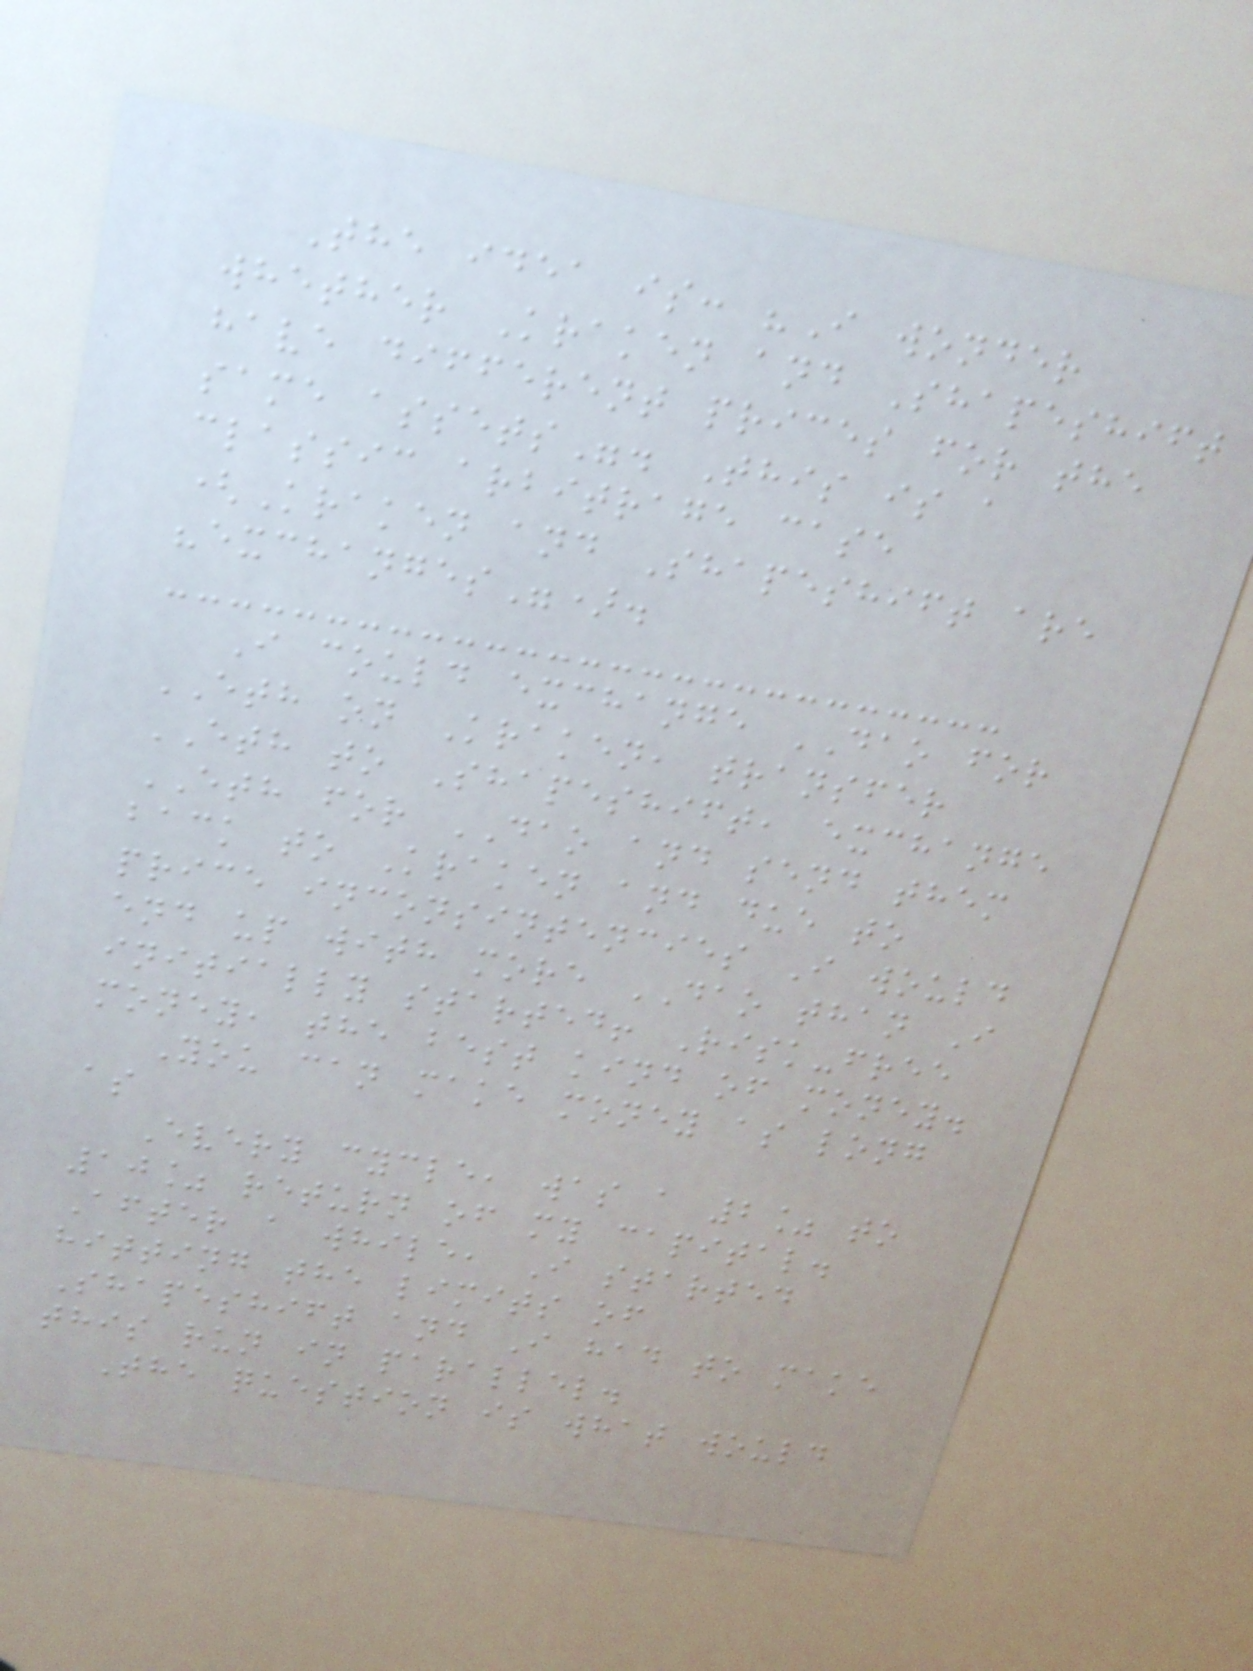The idea is: "I wonder
whether Kraken and Shapeshift
have different prices for the
same assets". This is a
classic arbitrage case
(Kraken and Shapeshift are
"exchanges").
I could exchange DAO for
ETH on Kraken, transfer
ETH to Shapeshift, exchange
ETH for DAO and send them
back to Kraken and due to
price inconsintencies I would
end up with more DAO than I
initially started! Risk-free
money, the best kind of money.
You can make money as long
as
Every cycle, was a 2% to
10% return of my capital.
After a while, I started
hitting the limits of
Shapeshift and I had to make
this run in parallel.
The question is what would
